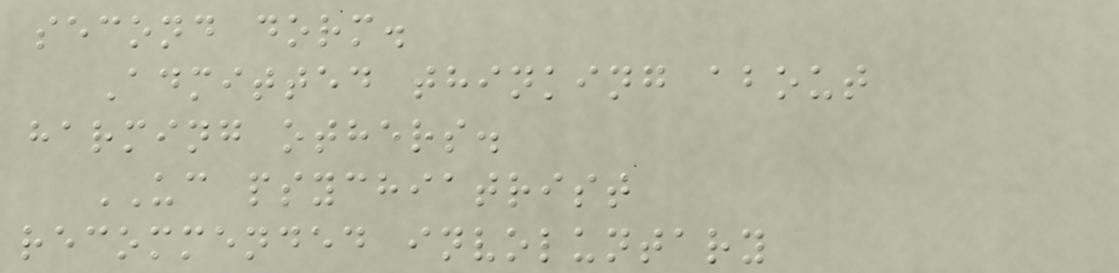second dorm.
Admitted thinking about
harming others.
UC psychiatrist
recommended involuntary
